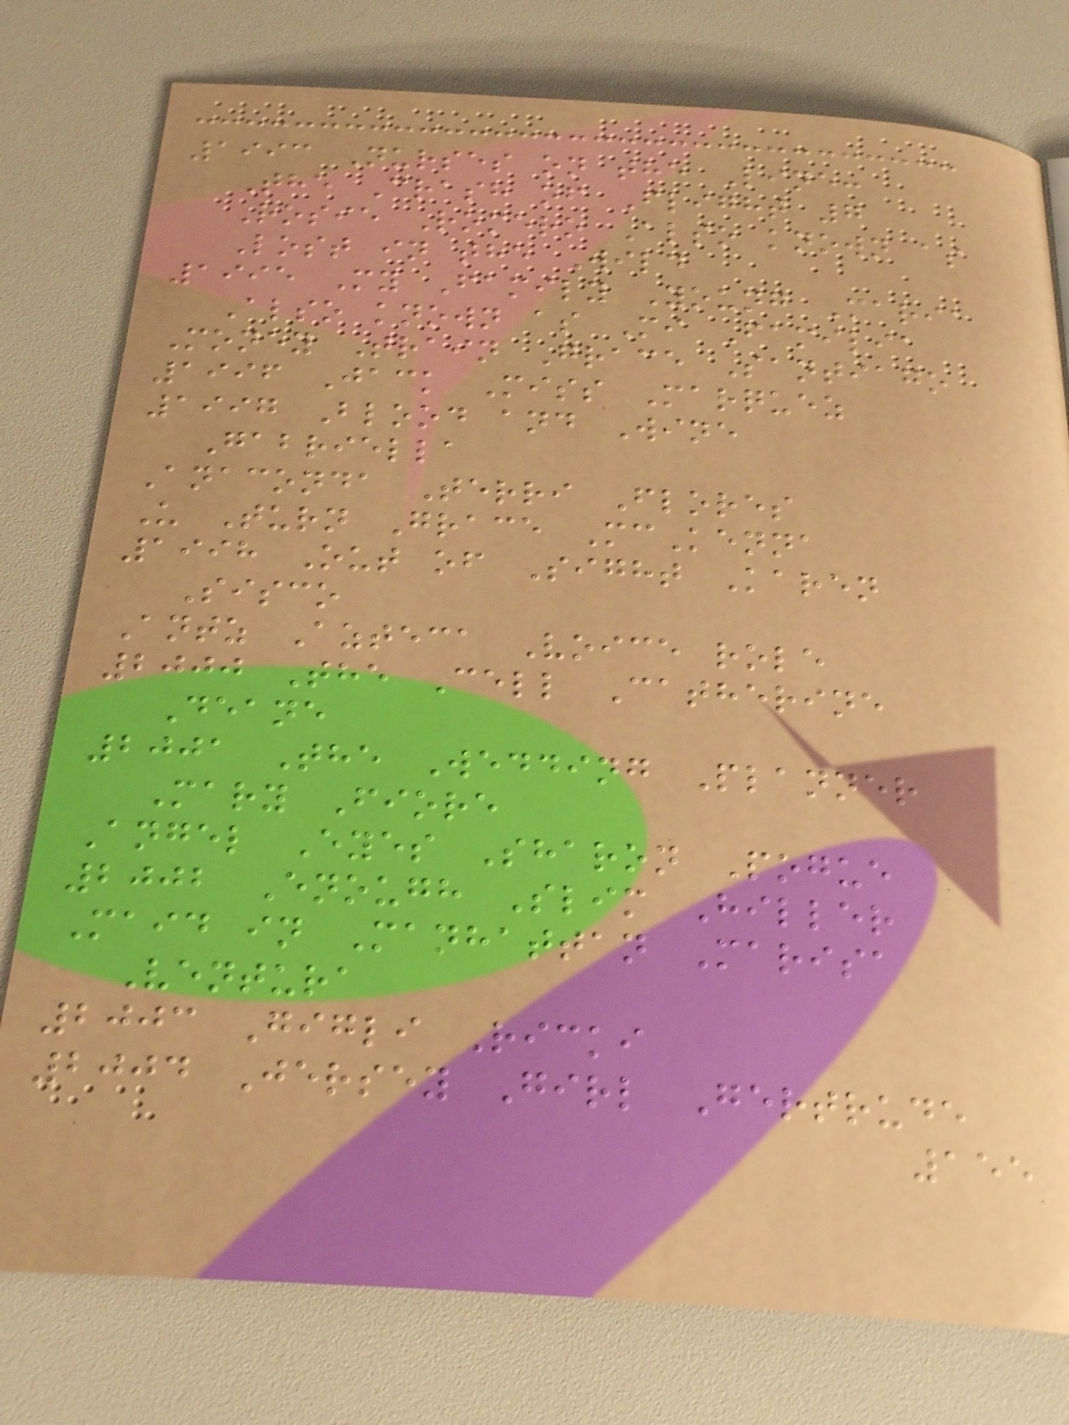1993 Nurses on the Line:
The Crash of Flight 7
Rosie Romero Also known as
Lost in the Wild
1995 My Family Young Maria
Also known as Mi Familia
Money Train Grace Santiago
1996 Jack Miss Marquez
1997 Blood and Wine
Gabriella
Anaconda Terri Flores
U Turn Grace McKenna
1998 Out of Sight Karen
Sisco
Antz Azteca Voice role
2000 The Cell Catherine
Deane
2001 The Wedding Planner
Mary Fiore
Angel Eyes Sharon Pogue
2002 Enough Slim Hiller
Maid in Manhattan Marisa
Ventura
2003 Gigli Ricki
2004 Jersey Girl Gertrude
155
